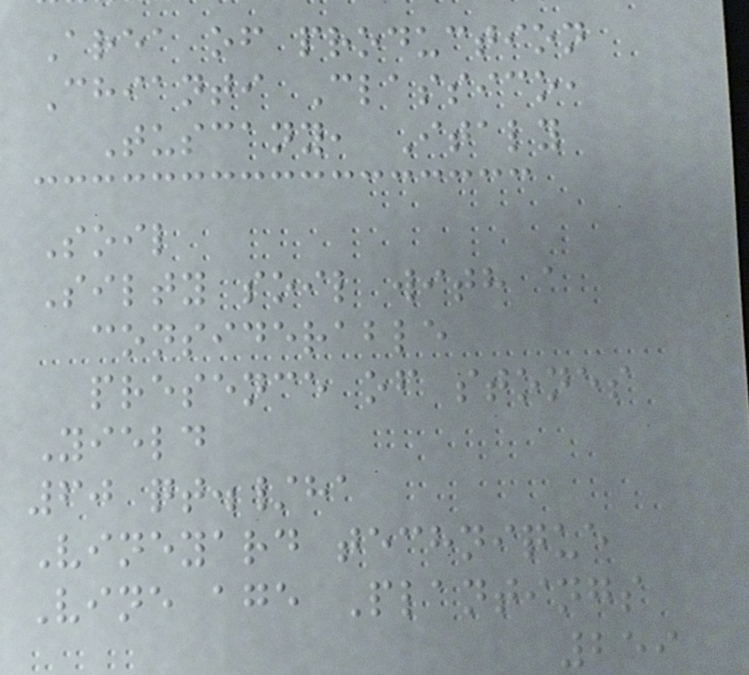Area of production
Chianti Classico,
Tuscany, Italy
Soil
Silty soil with a
considerable
presence of stones
Yield
60 qt./ha
Vineyard technique
Vine age Plantings
259
